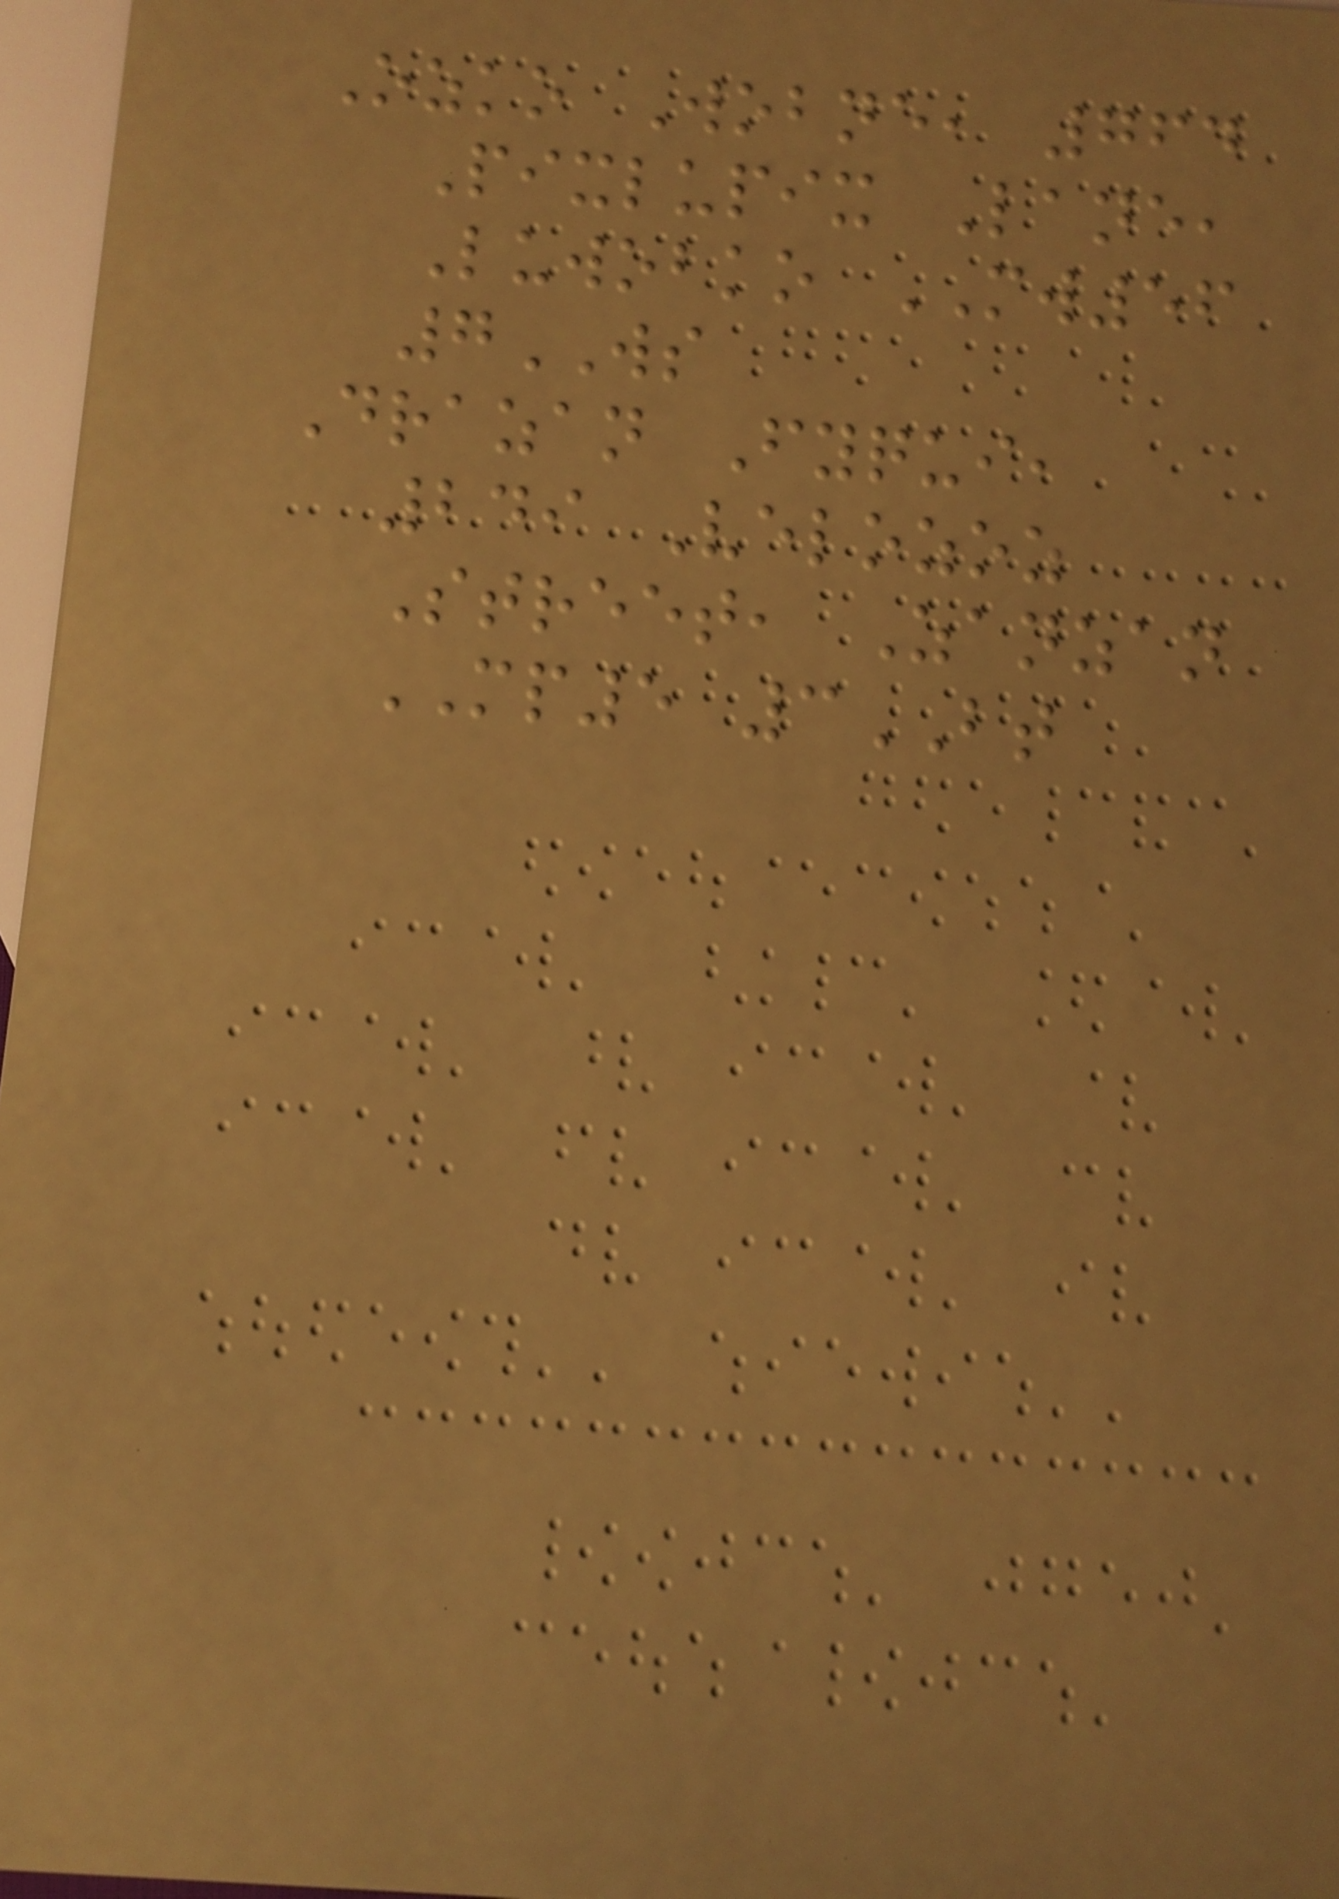Ozko Wobne, 764
Pixlupix Lane,
Luwobko MW56
7WS
Drazan Fyqui,
249 Velozoz
Street, Zanzan
MP5 3BT
